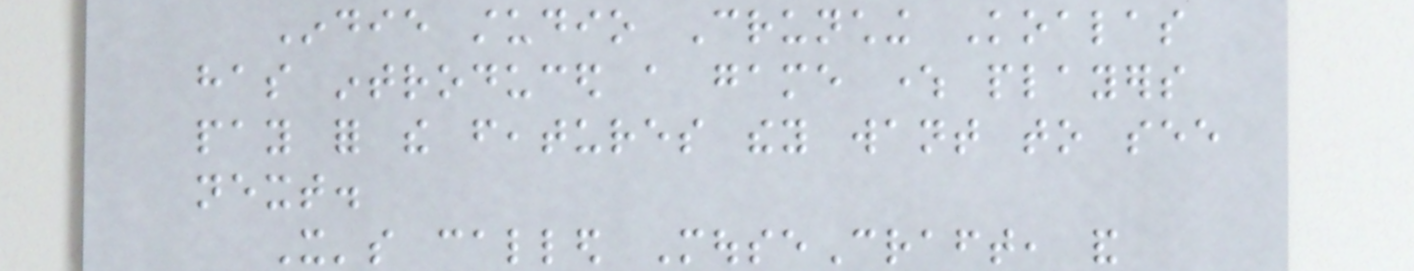Indie studio Crunching Koalas
has introduced a game where players
pay for the features they want to see
next.
It's called MouseCraft, and
